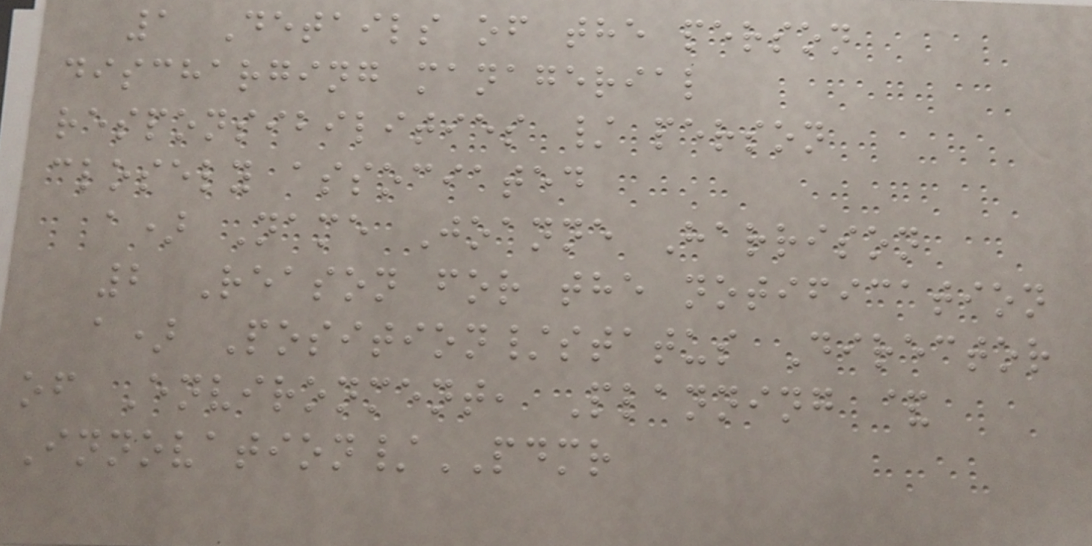1 Details of the person
discharging managerial
responsibilities / person
closely associated
a) Name Joanne Harrison
2 Reason for the notification
a) Position/status Director
of Environment, Planning &
Innovation/PDMR
